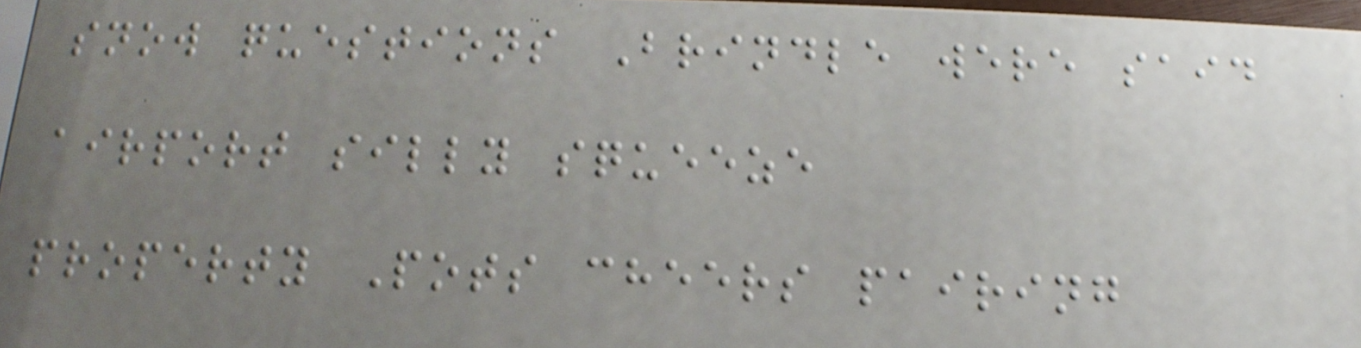snow questions Brindle were said
airport silly squeeze
property Pots cheers pairing
